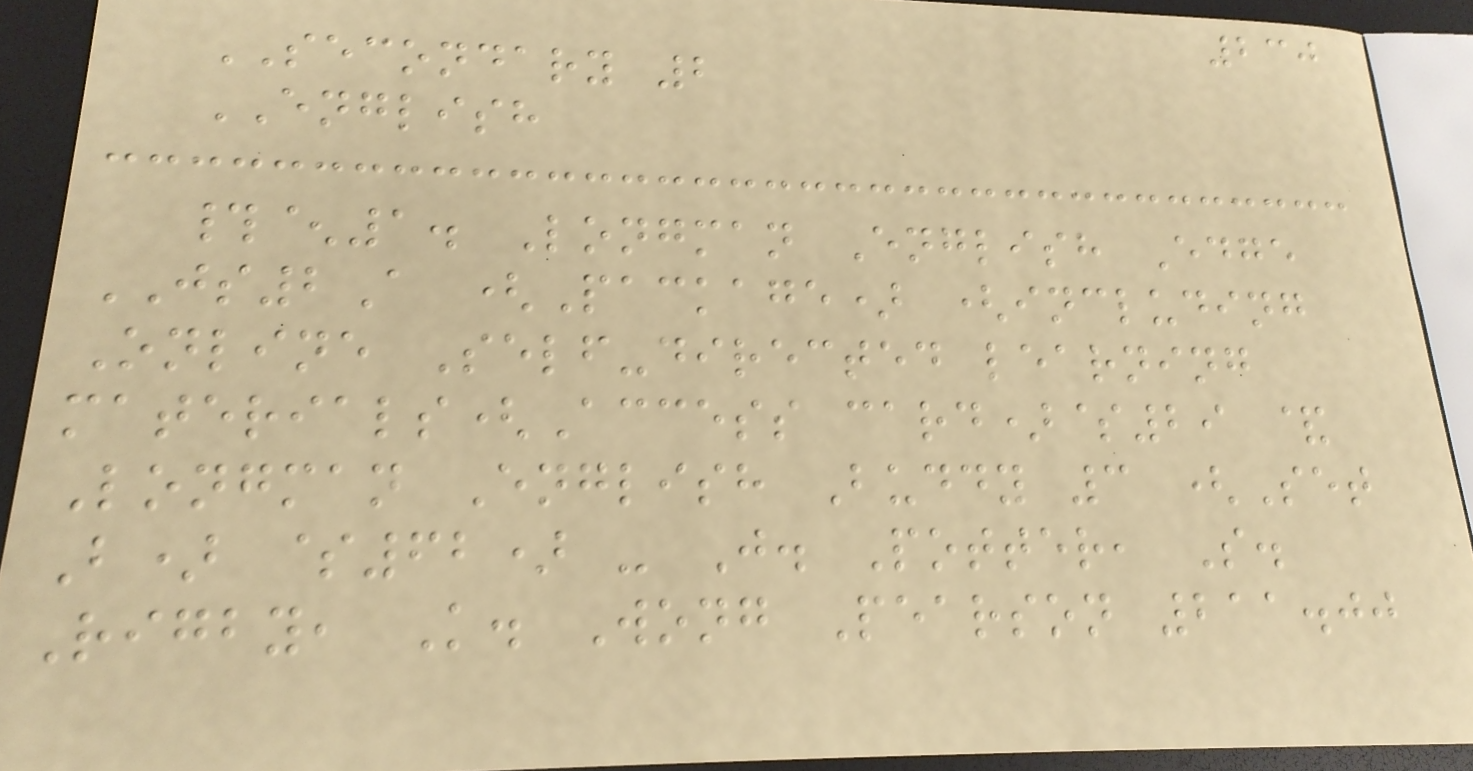230
SECONDARY 2
ENGLISH
#^1. Longman English Edge
JS2A (Package) (including
Online Self-directed learning
materials(Access card)$29 &
Longman English Buddy 3 (Set
B) $62) - J. Potter, S.
Rigby, K. Wong Pearson 211.00
